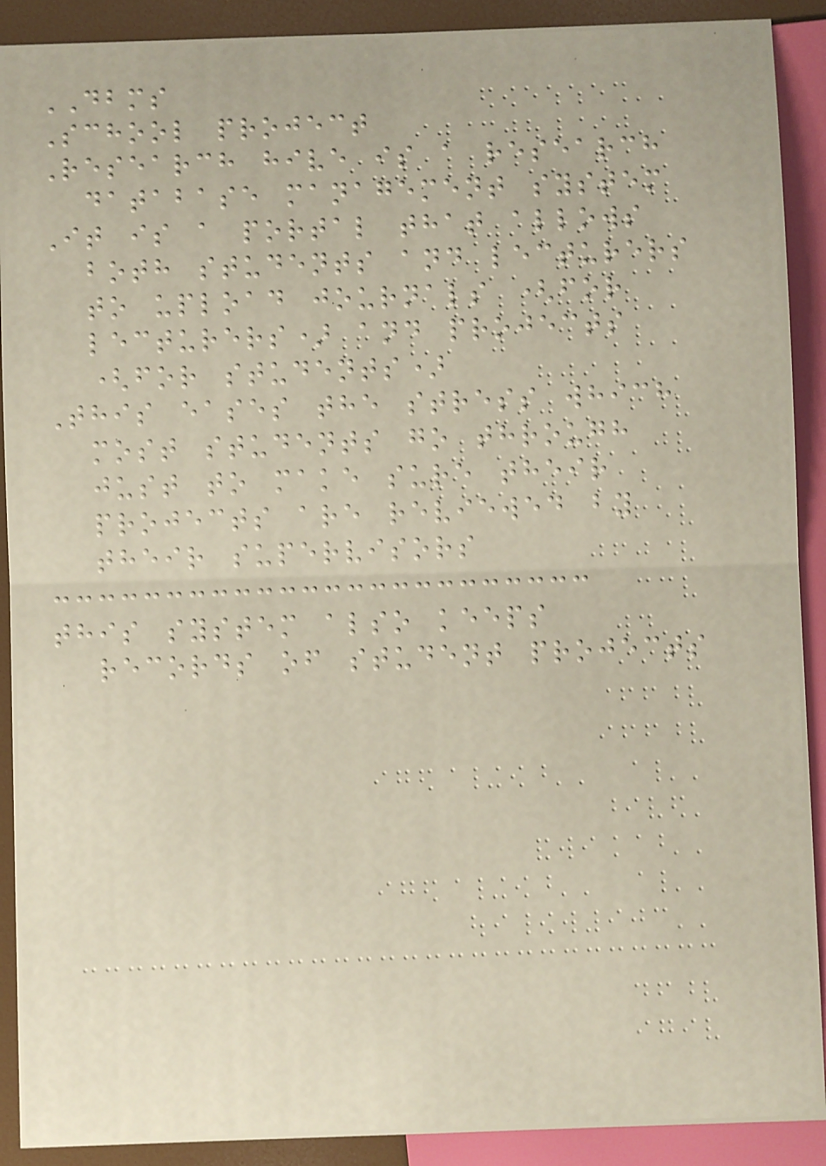DBMS
School project
Research hive is a research
database management system
It is a portal that allows
both students and lecturers
to upload journals (for
lecturers) and projects
(for students)
This eases the stress which
most students go through
just to make sure their
projects are reviewed by
their supervisors
this system also keeps
records of student projects
